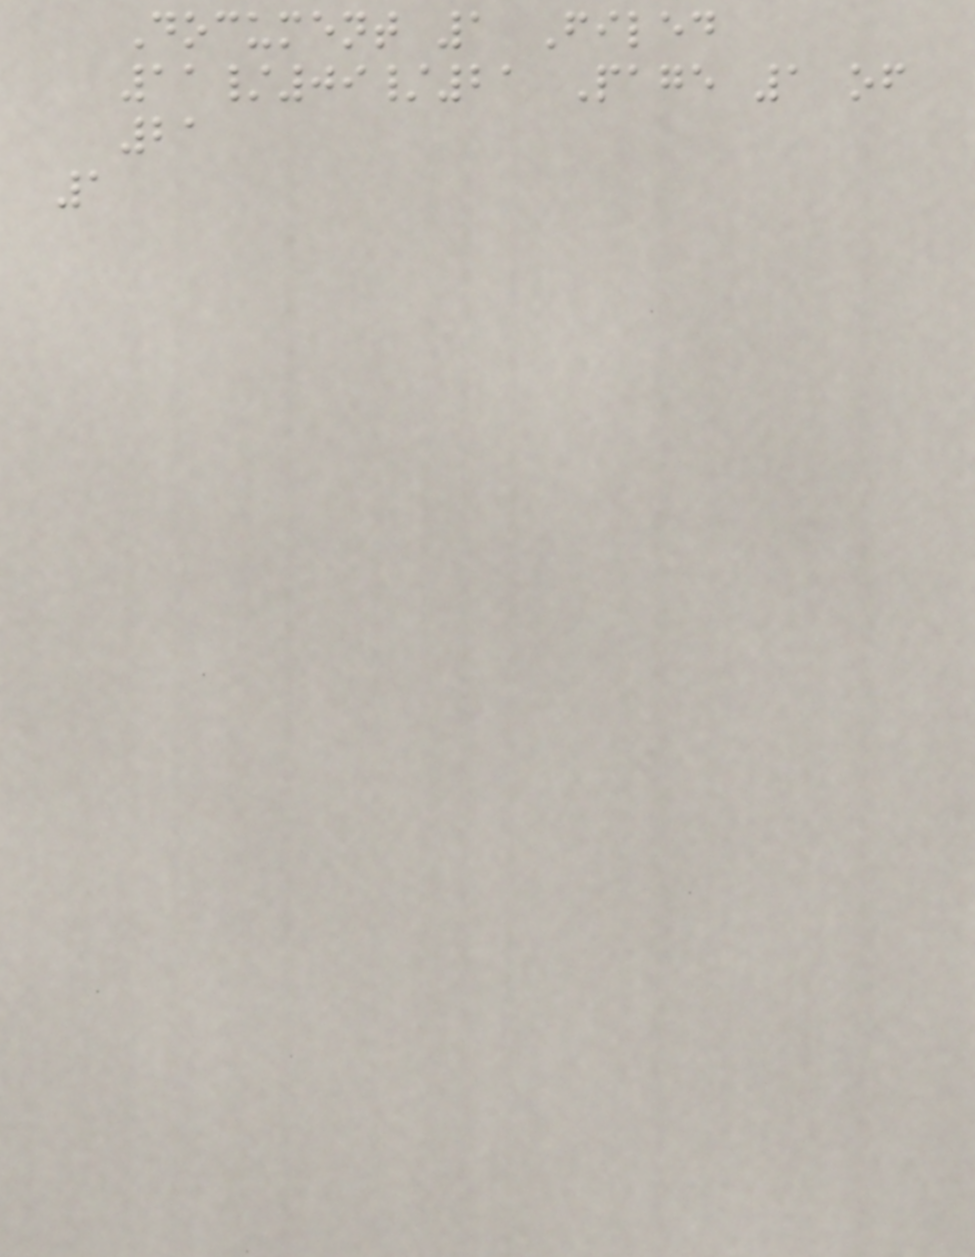Document 1 Filed
11/09/21 Page 1 of
21
1
